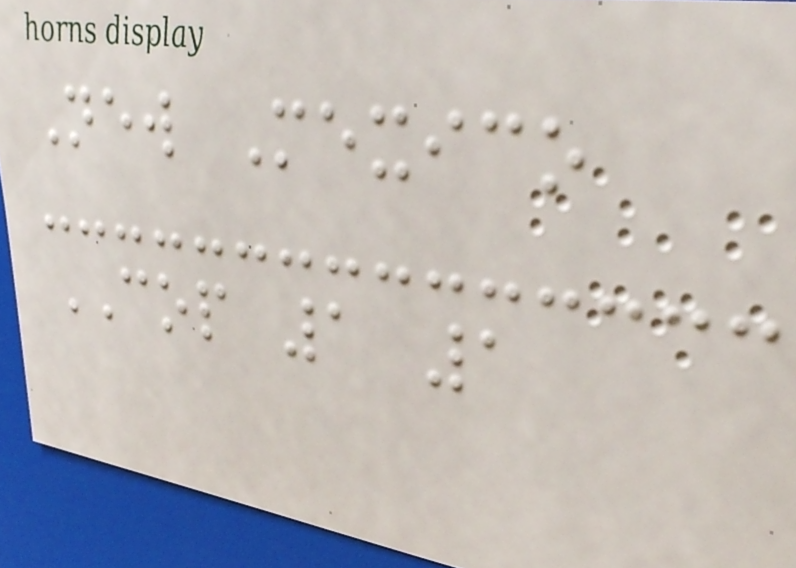New Mexico
COP 1 1
